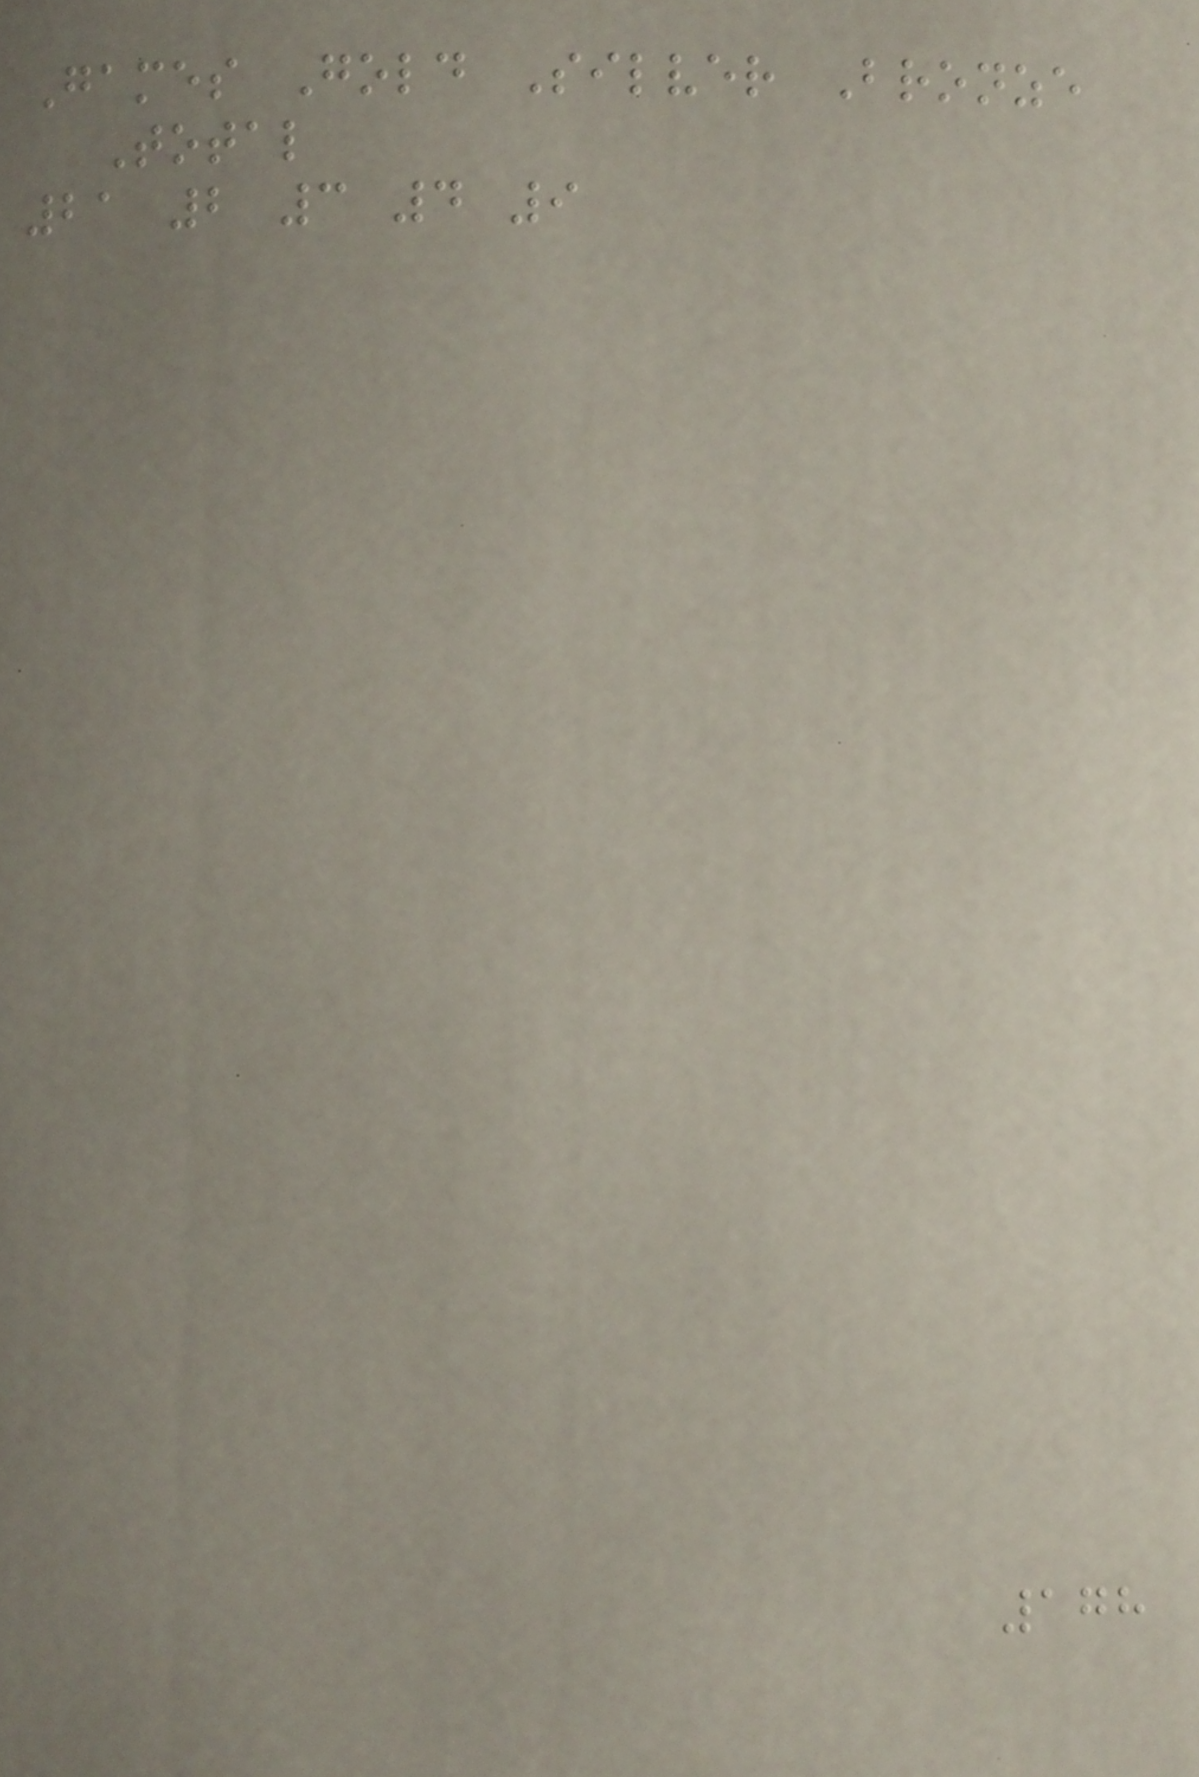Games Gold Silver Bronze
Total
21 2 3 4 9
178
